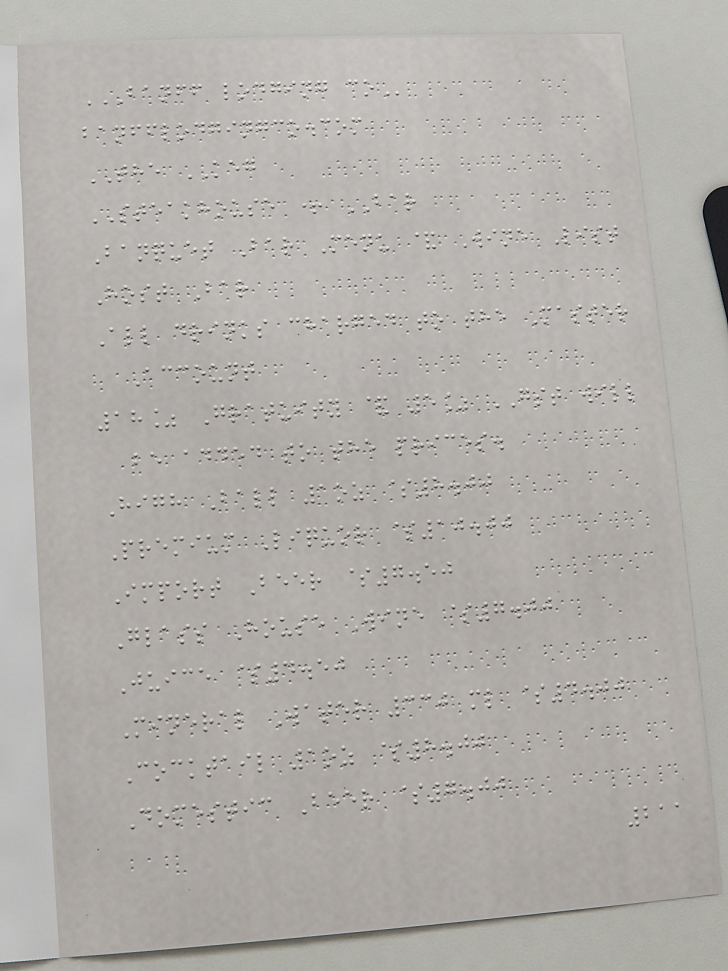BANFF LODGING CO
banfflodgingco.com
THE KEG
STEAKHOUSE + BAR
Banquet Bar Menu & Wine List
Host Bar
All drinks charged to the Master
Account
18% Gratuity & 5% GST will
be added to the prices.
High Ball 1oz $8.00
Premium Liquor $10.00
Import Beer $7.50
Glass House Wine $7.00
Juice $4.50
Mineral Water 330 ml $4.00
Cocktail 1oz $8.00
Domestic Beer $7.00
211
